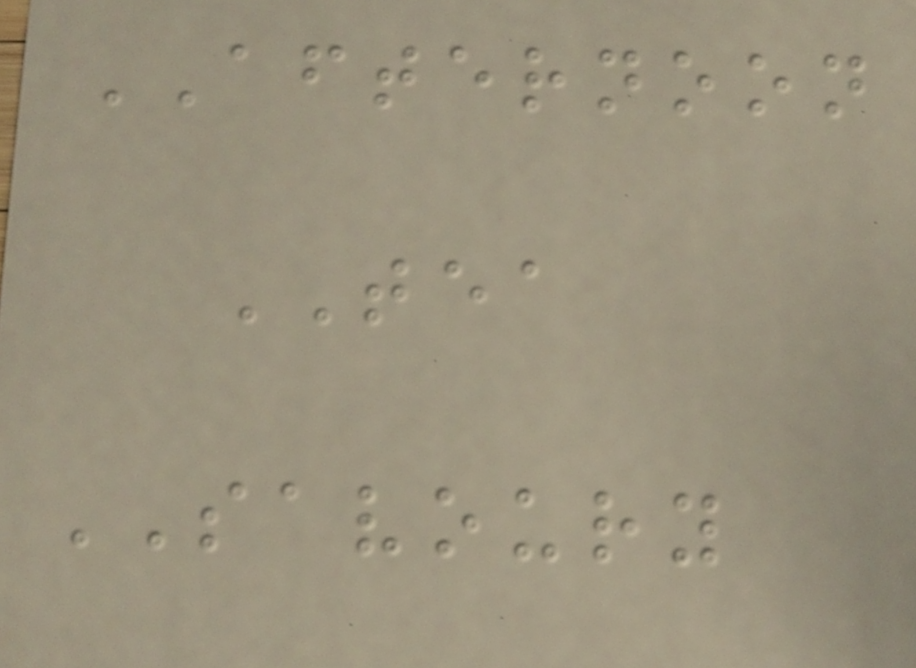AFTERNOON
TEA
SAVOURY
